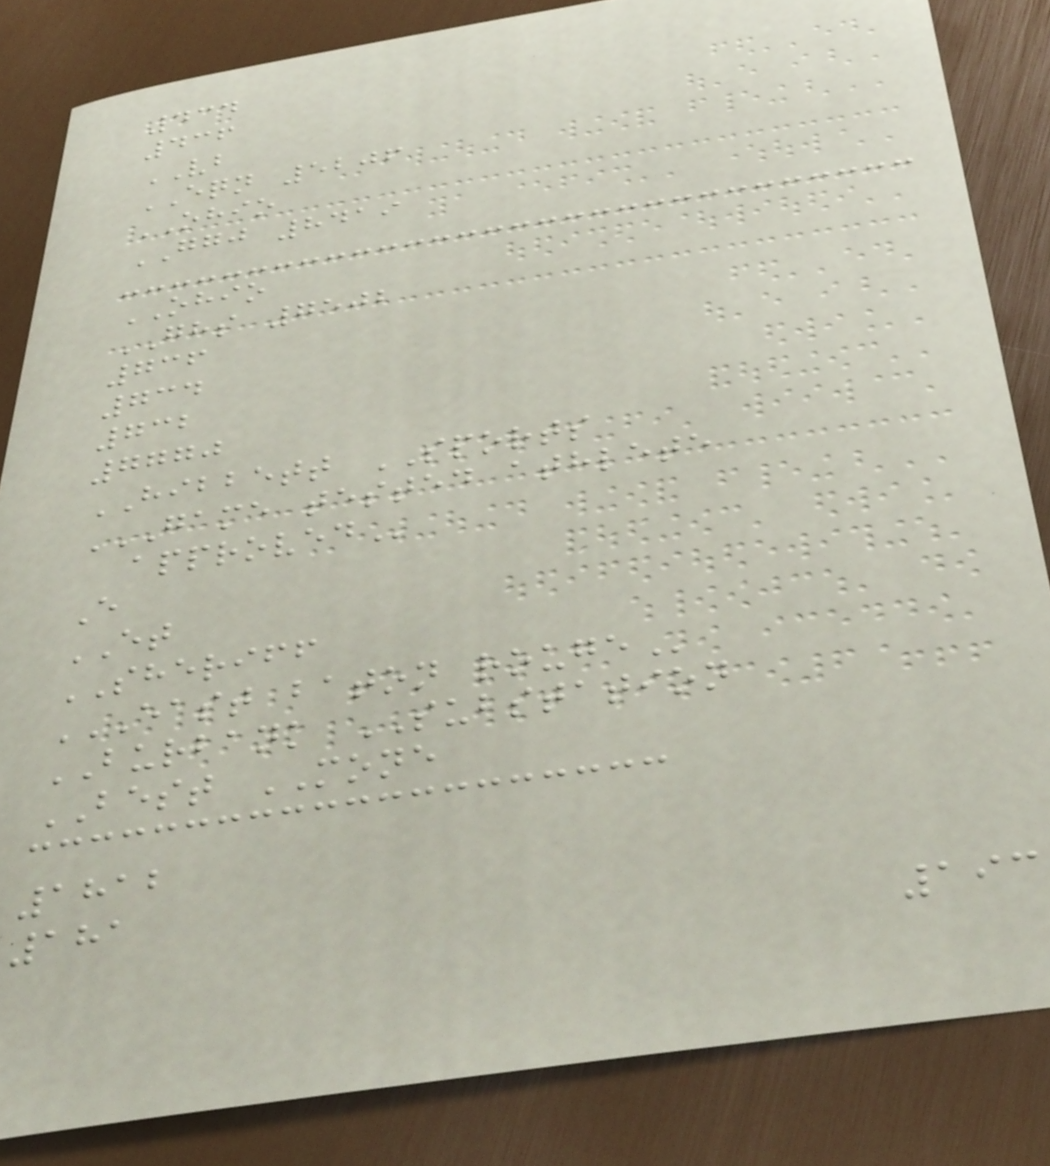434
436
VB
EQN 5206
OHIO
GGJ 8419
OHIO
GHS 7502
736
734
732
7770
HIBBETT SPORTS
GAME TESTED ATHLETE
APPROVED
E
ET
SHERIFF
EAST BATON ROUGE
BURBANK SUBSTATION
BEST MONE
1812
181
193
